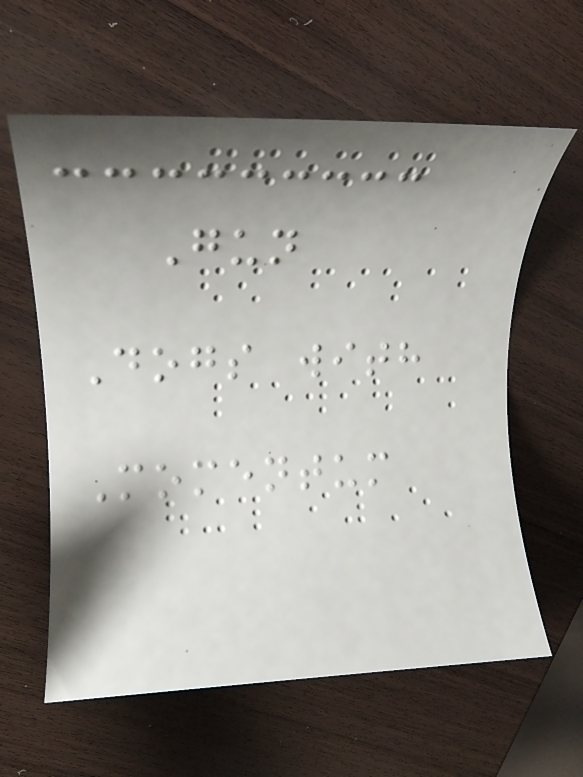Gun
Dogs with
Momentum
